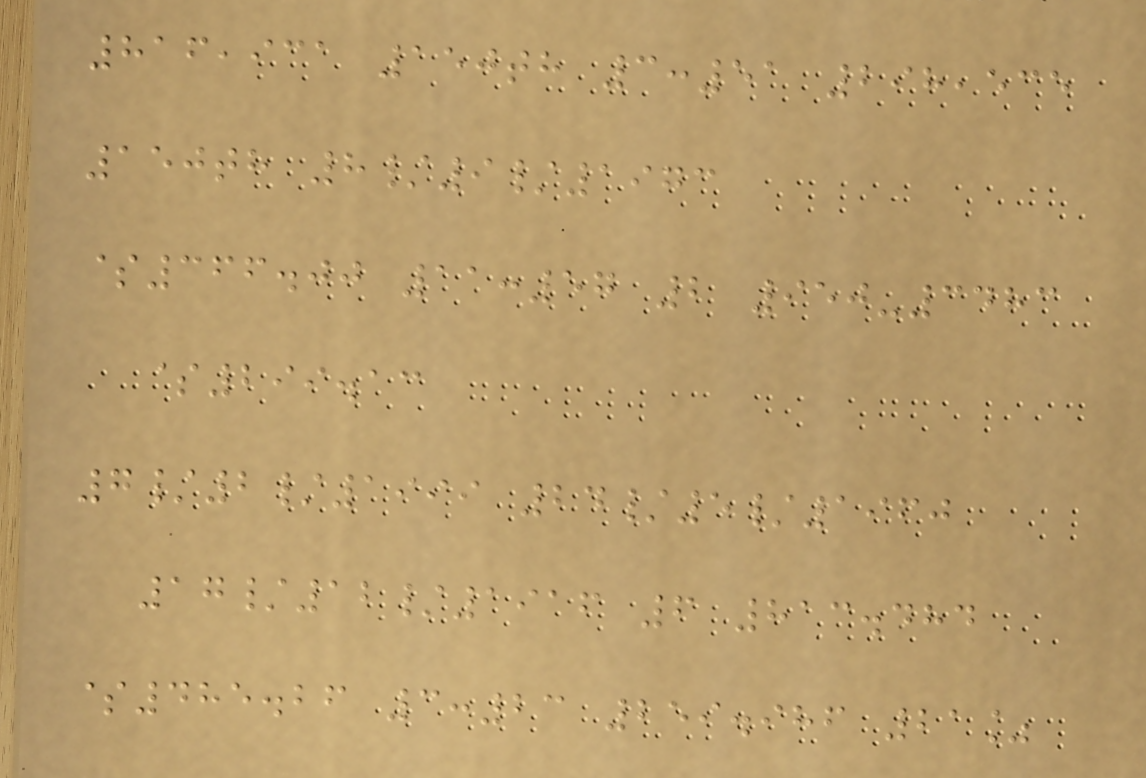816,931 150th 3:51 298,535
150th 8/9/1973
$366.00 11:57 2 950-3483
$299.13
7/2/1999 24/5/1960
17/12/1916 6 813.484
$485.26 3:23 259.986 21%
